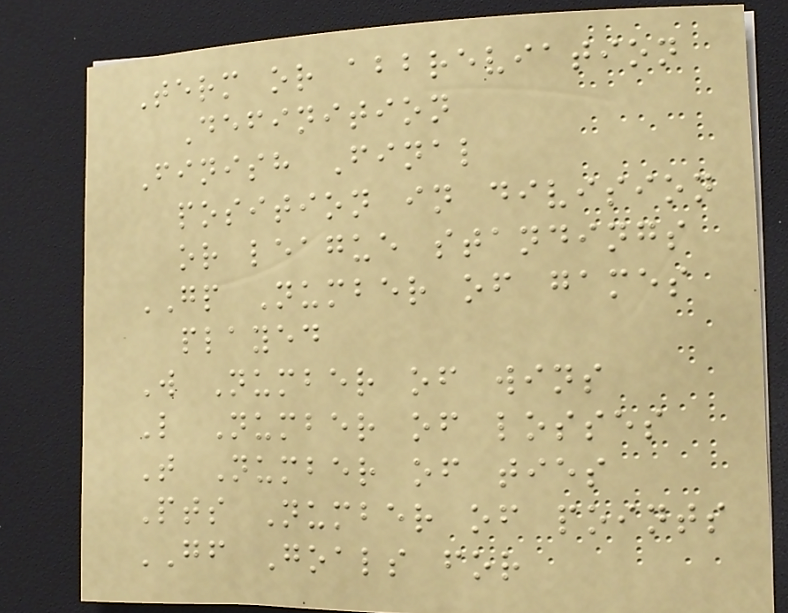Term or abbreviation
Definition
Finish Final
position in division
or league standings
GP Number of games
played
W Number of wins
L Number of losses
T Number of ties
Pts Number of points
GF Goals for
